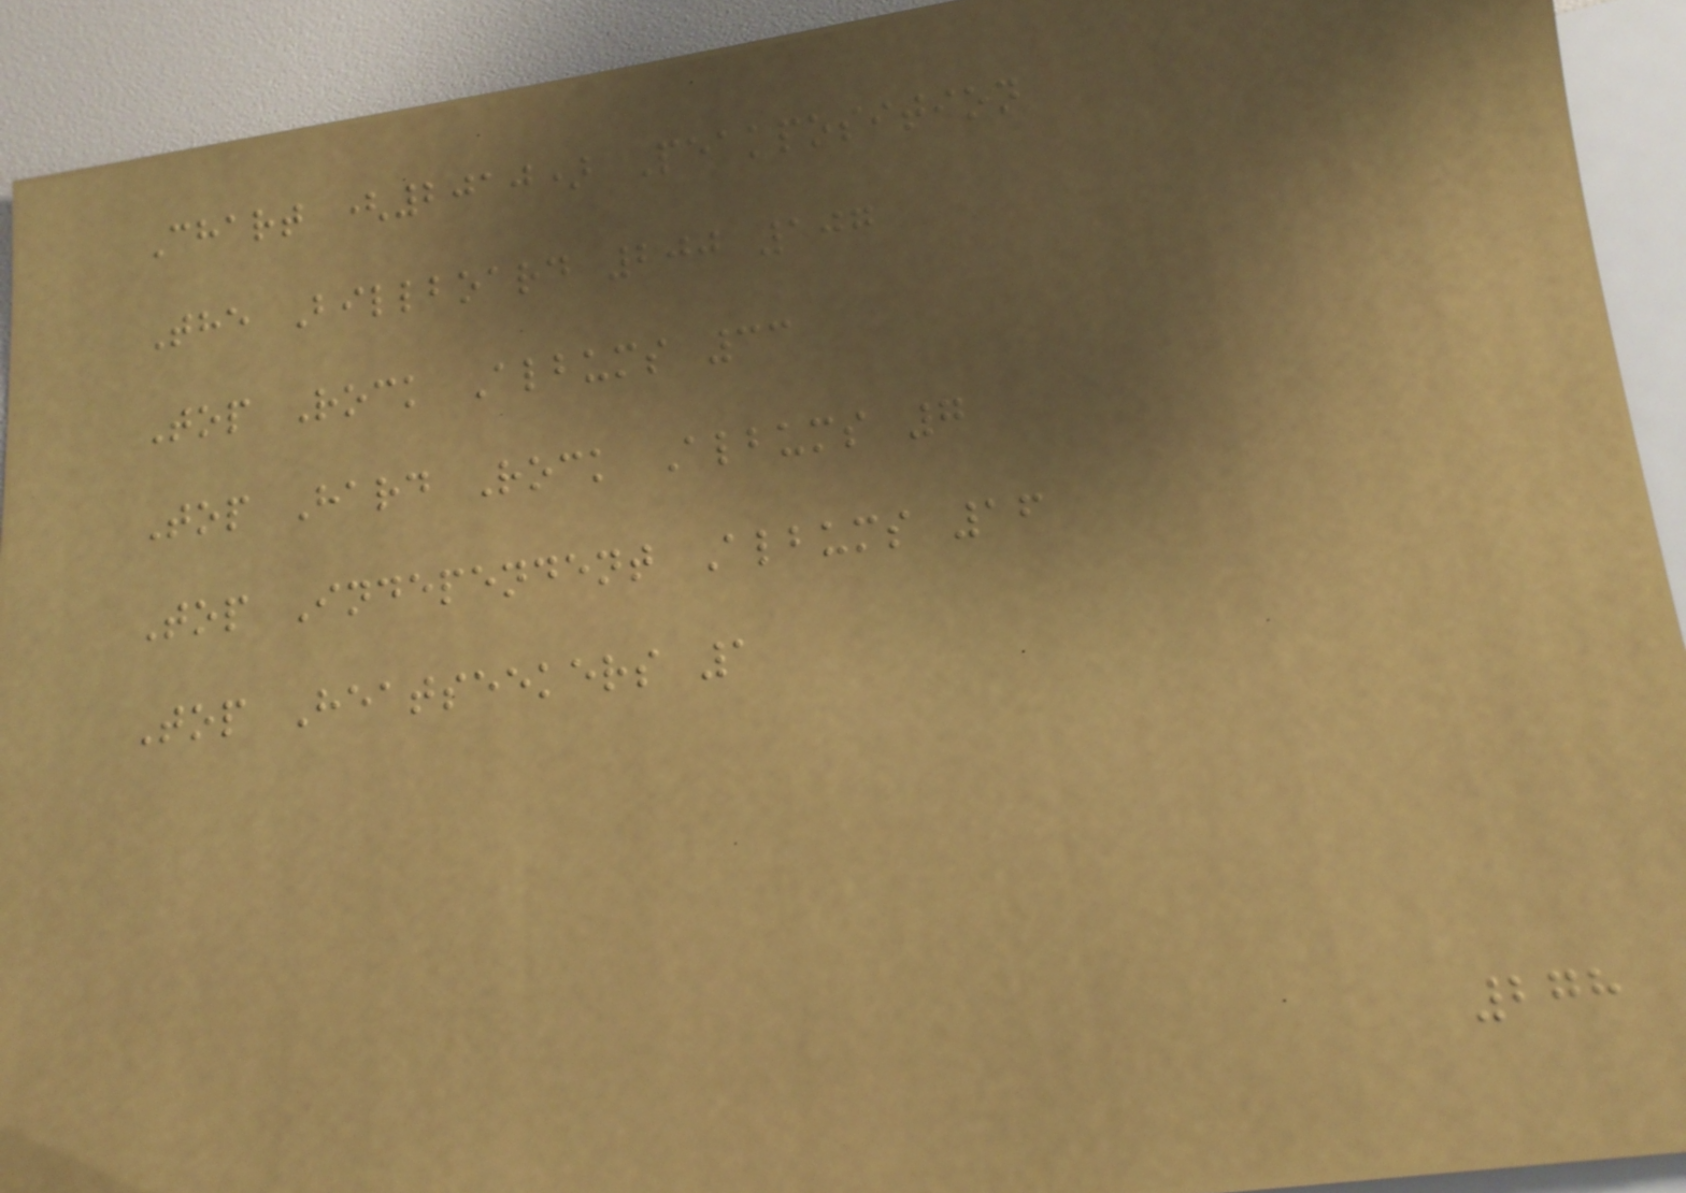Chart (2010) Peakposition
The Billboard 200 107
Top Rock Albums 33
Top Hard Rock Albums 7
Top Independent Albums 16
Top Heatseekers 1
278
